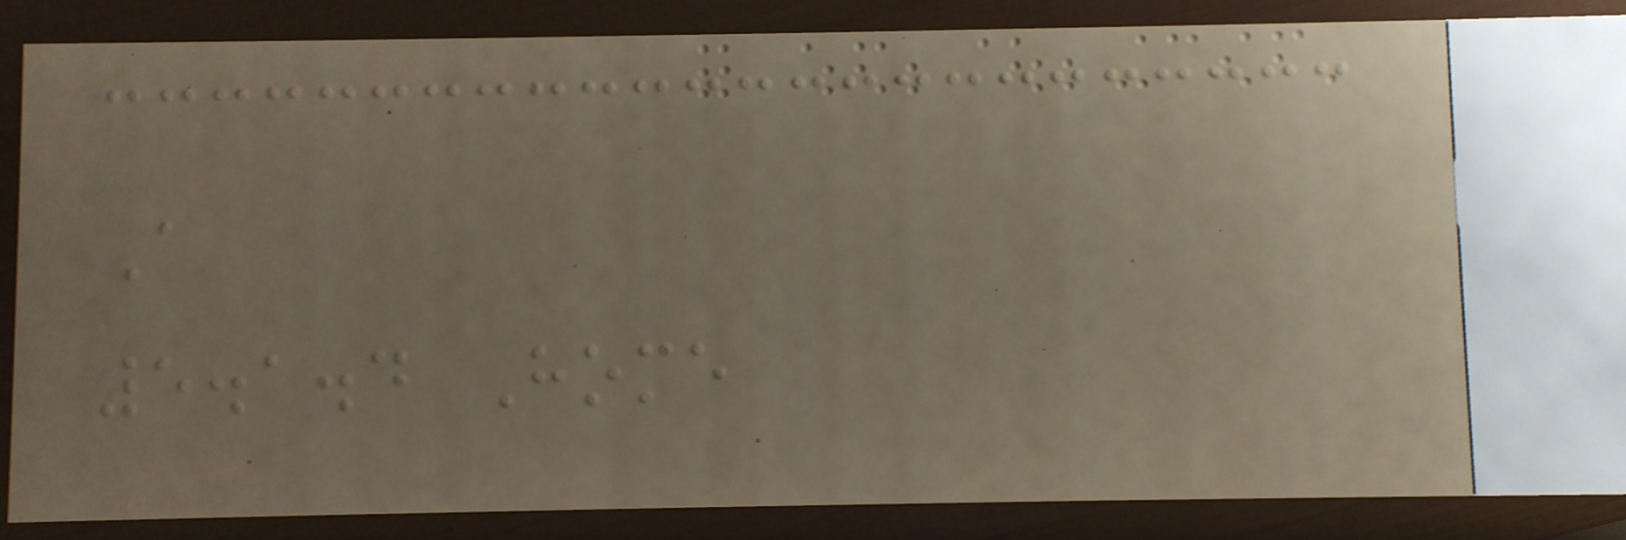A
5.1.4 Home
